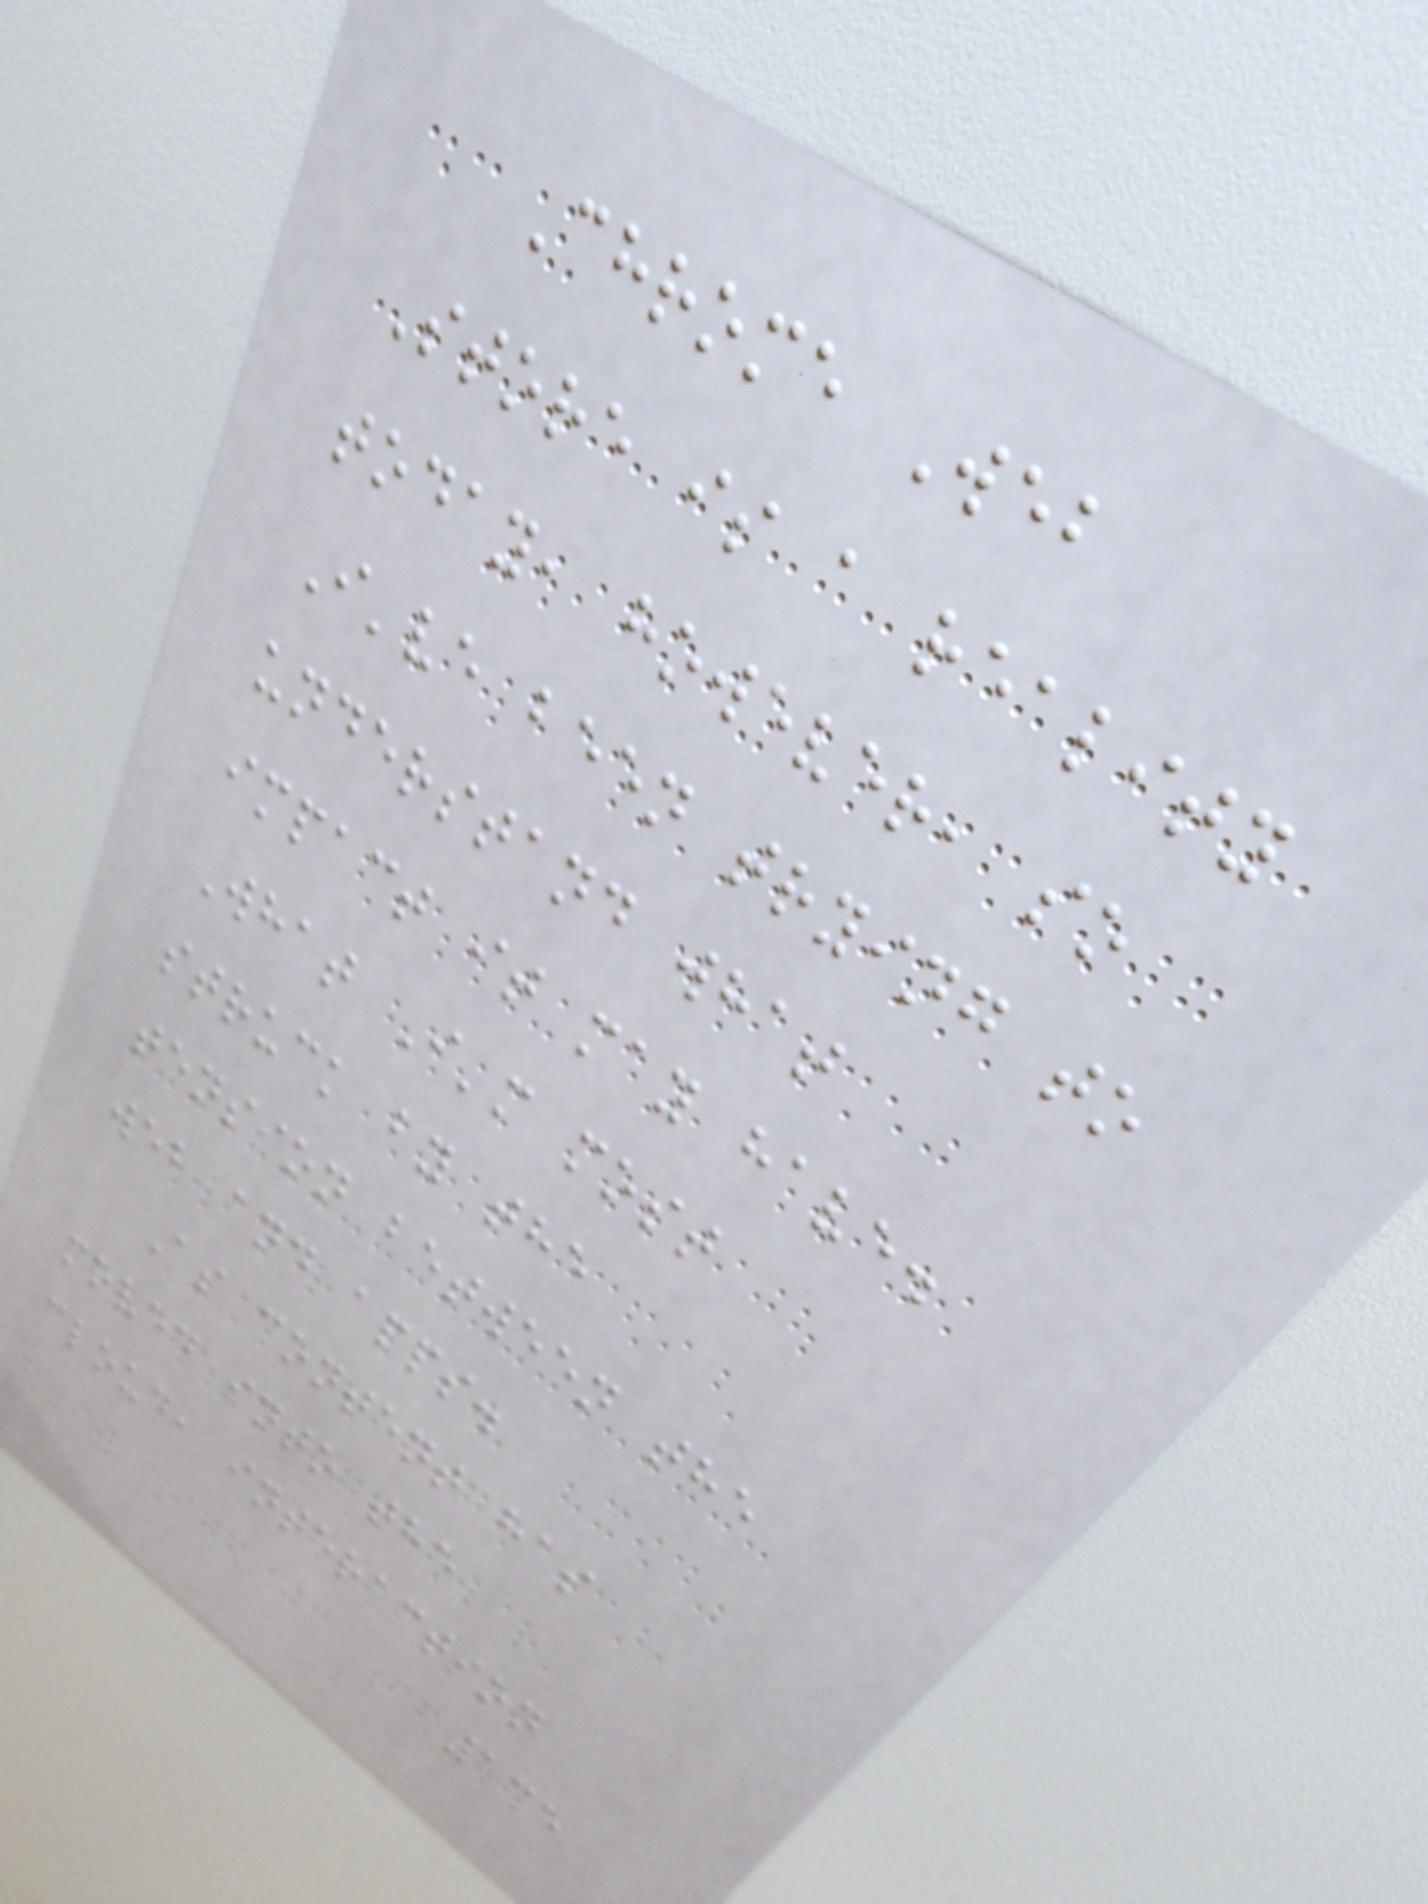Chrome Web
Store is a reality
today, however, so
I've been trying to
understand what
impact it may have.
What I'm most
struck by the
tension between the
web and apps.
As content has
moved into the
cloud, interaction
135
